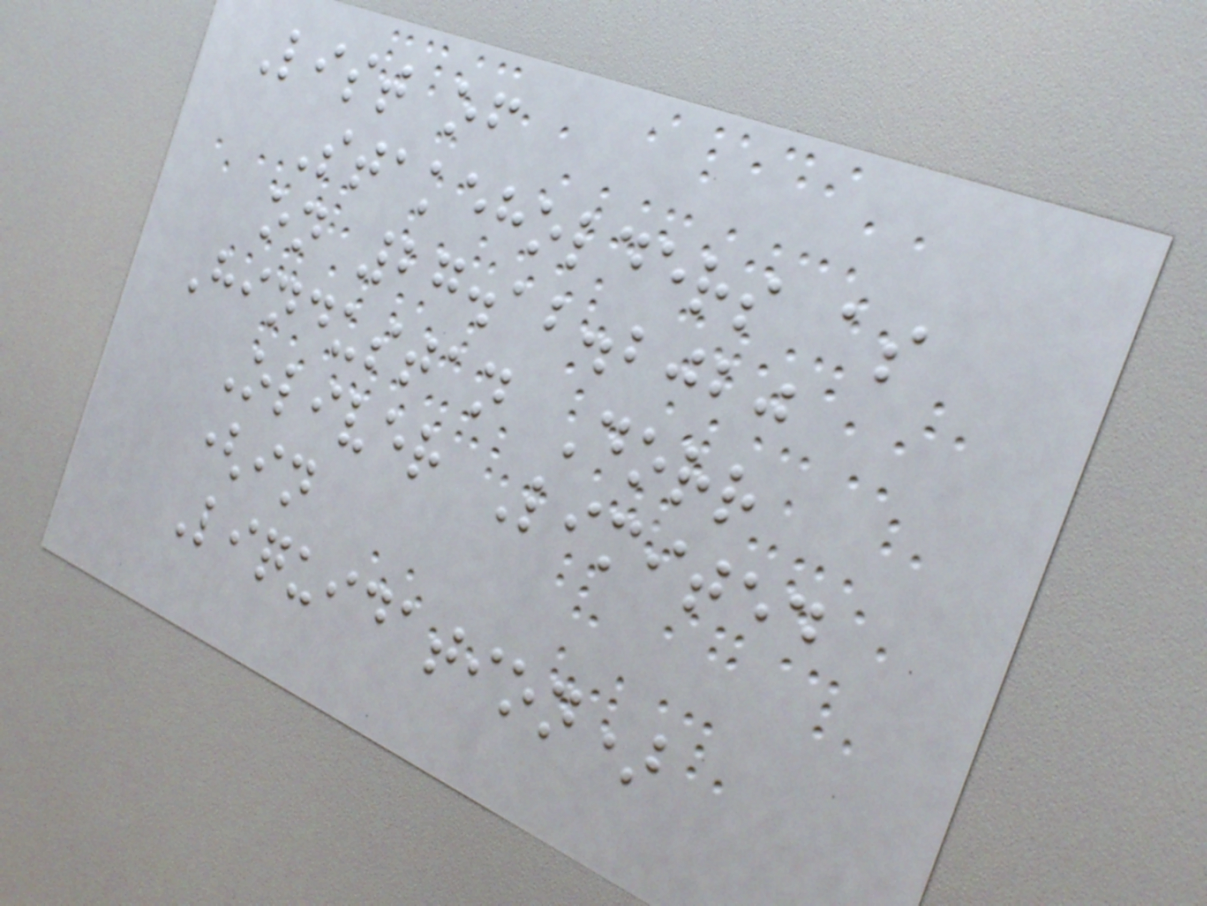List of
Stakeholders as
on 27.12.2020
Hindustan Dorr
Oliver Limited
(in
Liquidation)
